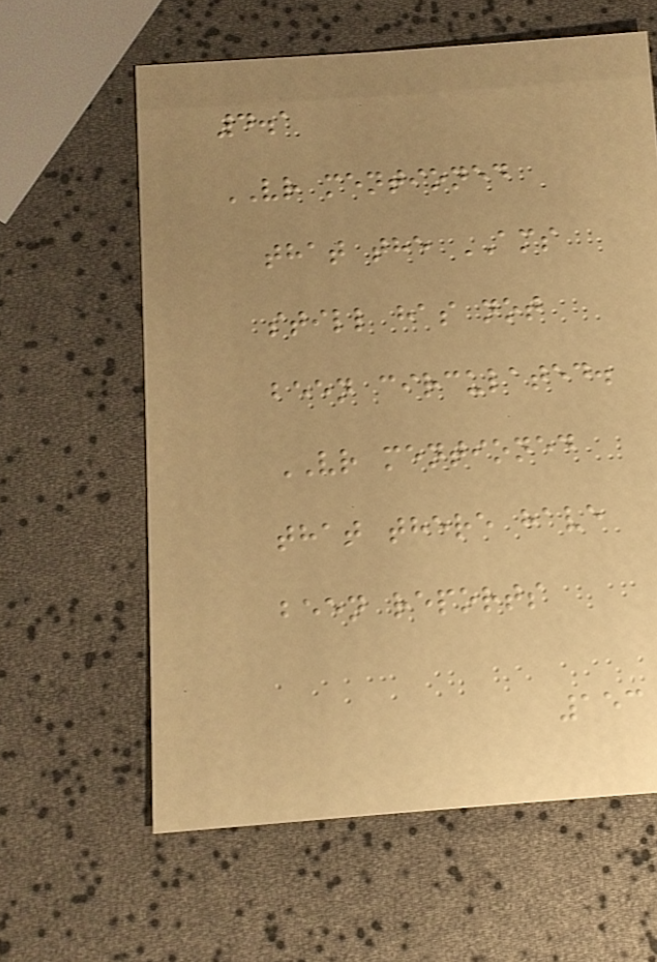4.1
VR mentioned
that the AMS
still has not
been circulated.
VR mentioned
that there have
been reports
153
